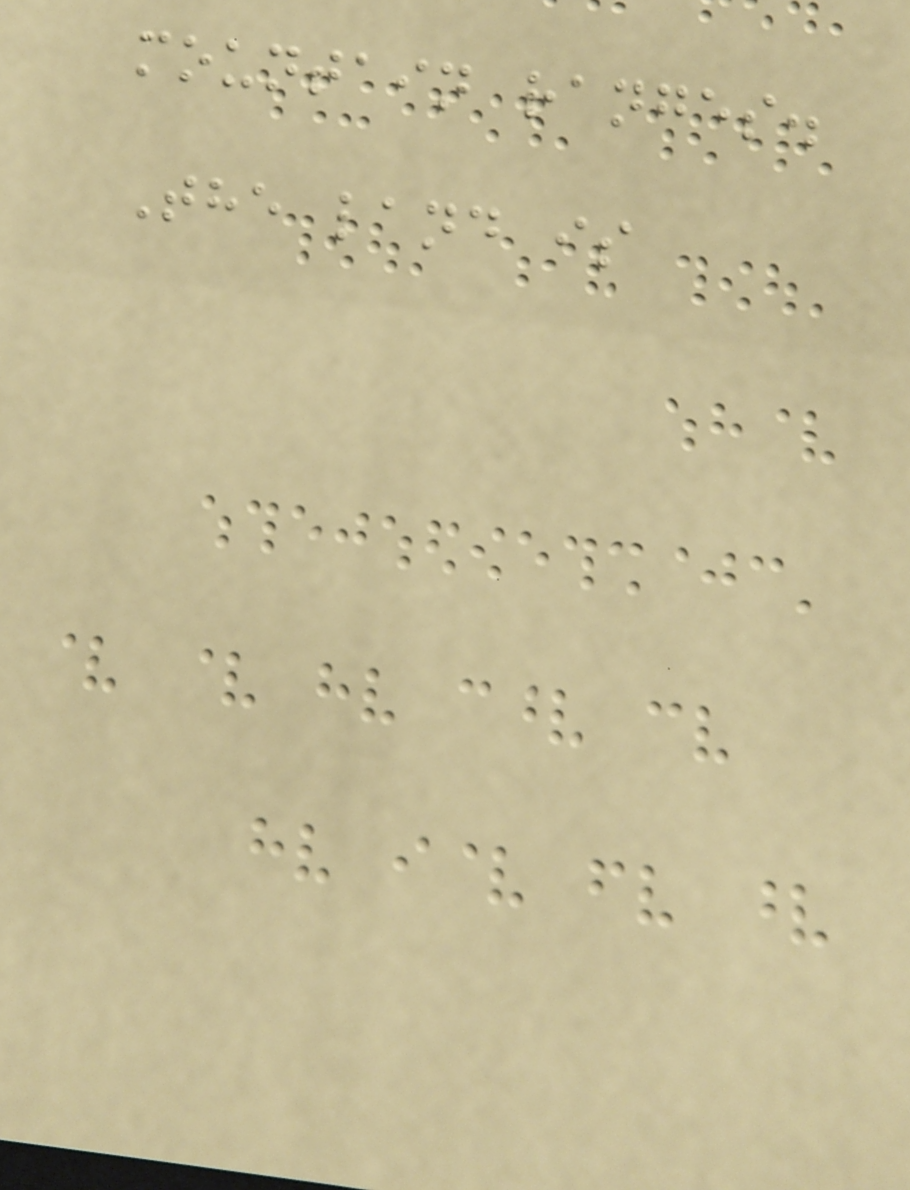mountain ranges.
The land is
